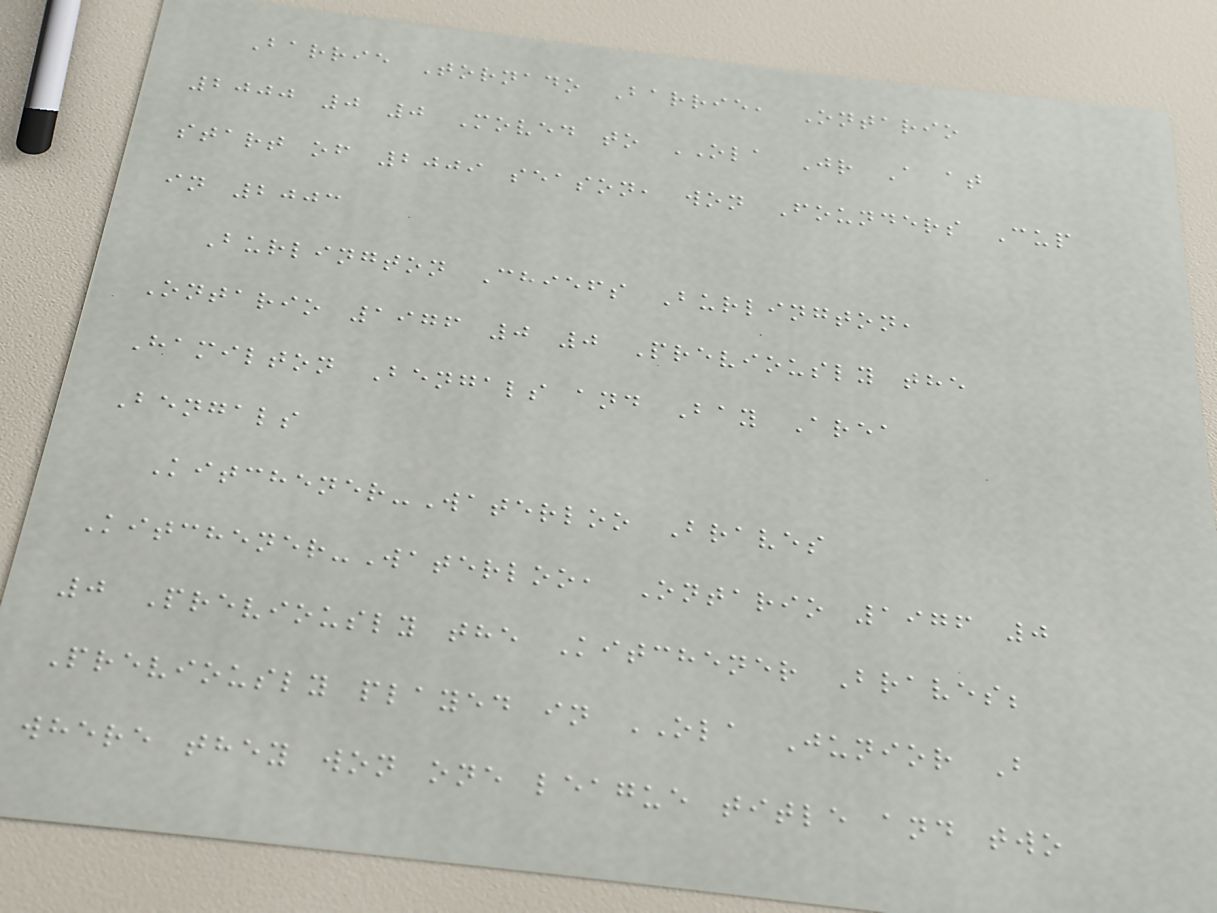Barrie Tornado Barrie, Ontario
2000 0 0 Moved to OLA Jr A at
start of 2009 season, won Founders Cup
in 2003
Burlington Chiefs Burlington,
Ontario 1976 0 0 Previously the
Hamilton Bengals and Bay Area
Bengals
Kitchener-Waterloo Braves
Kitchener-Waterloo, Ontario 1976 0
0 Previously the Kitchener Braves;
Previously played in OLA Junior B
where they won one league title and two
